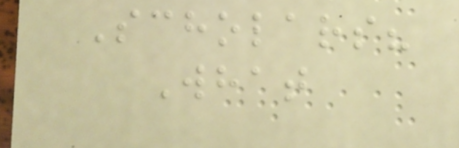Scholars?
What
